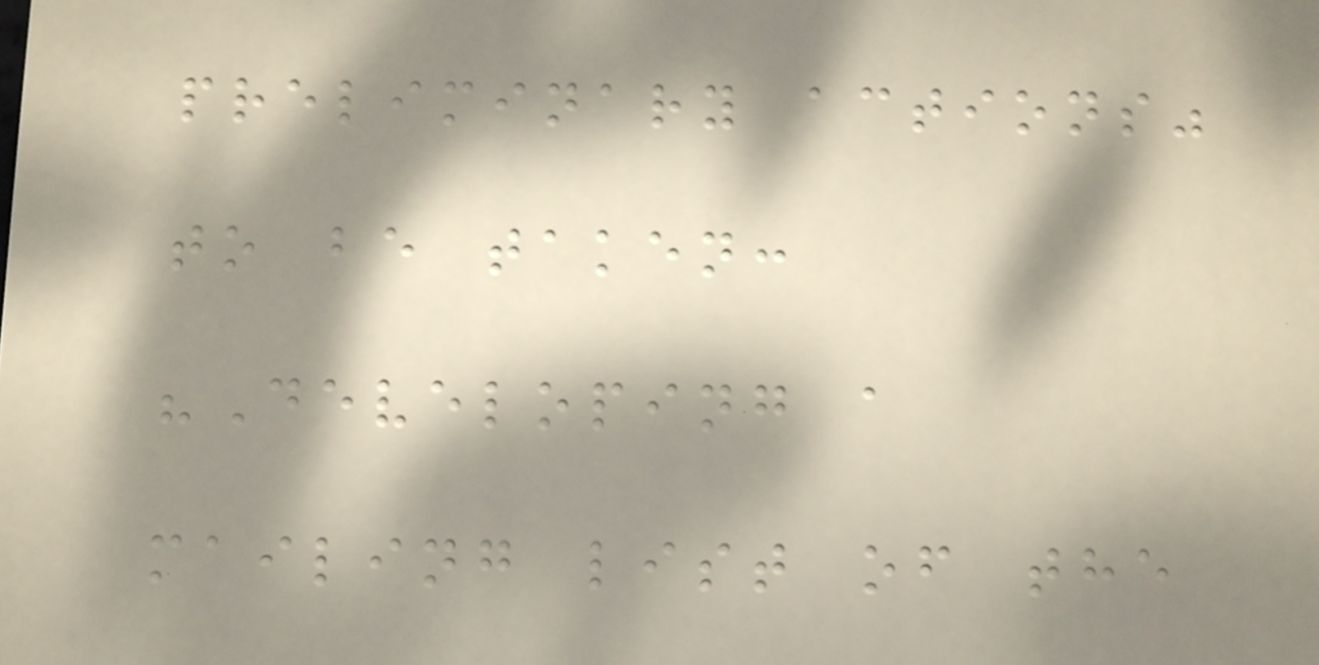preliminary actions"
to be taken:
"Developing a
mailing list of the
